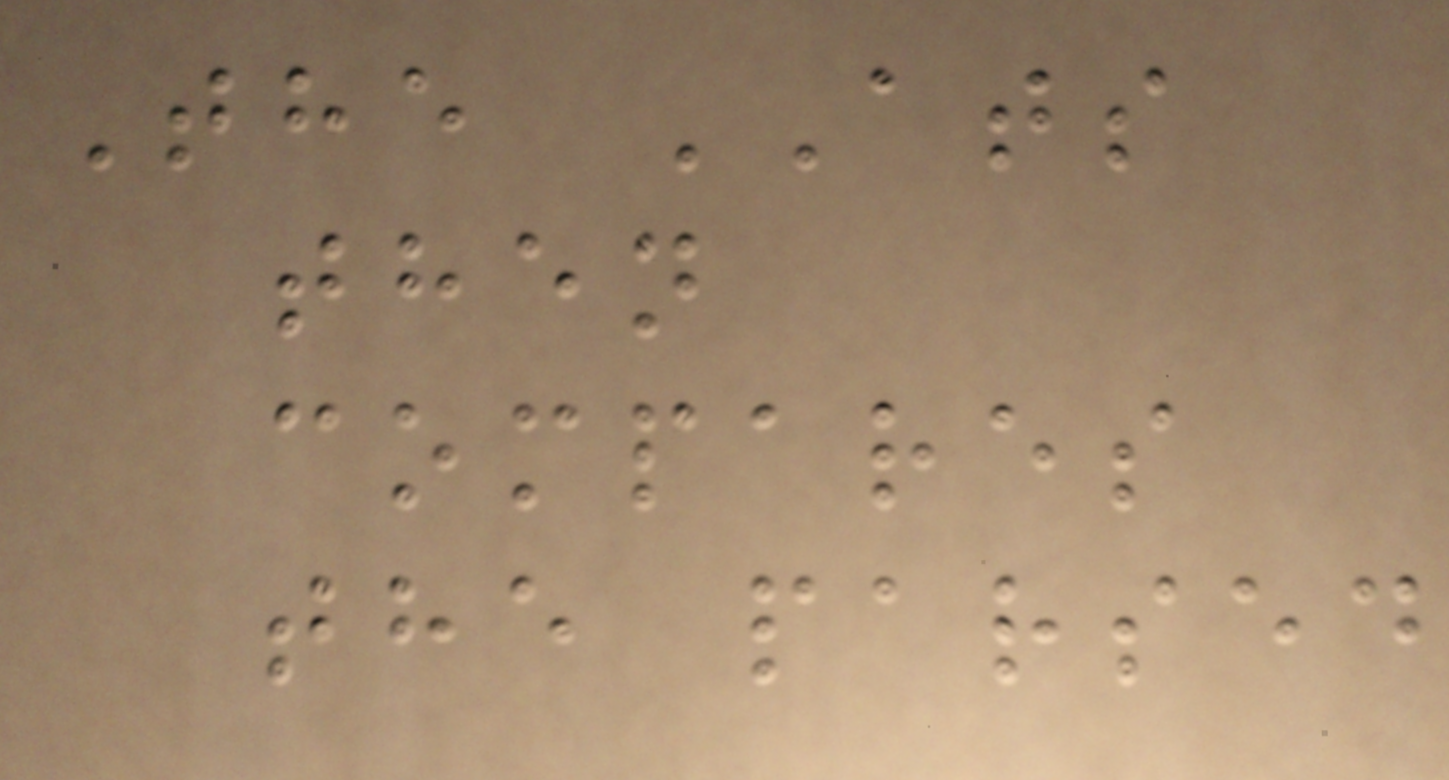The ATS
then
compares
the parsed
